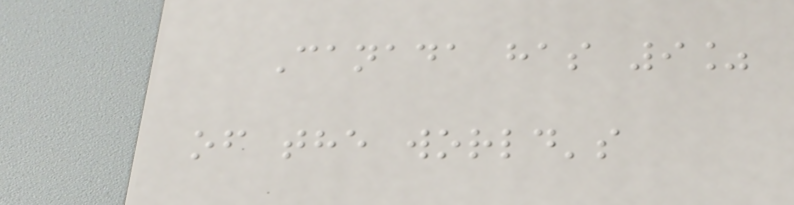Canada has 9%
of the world's
